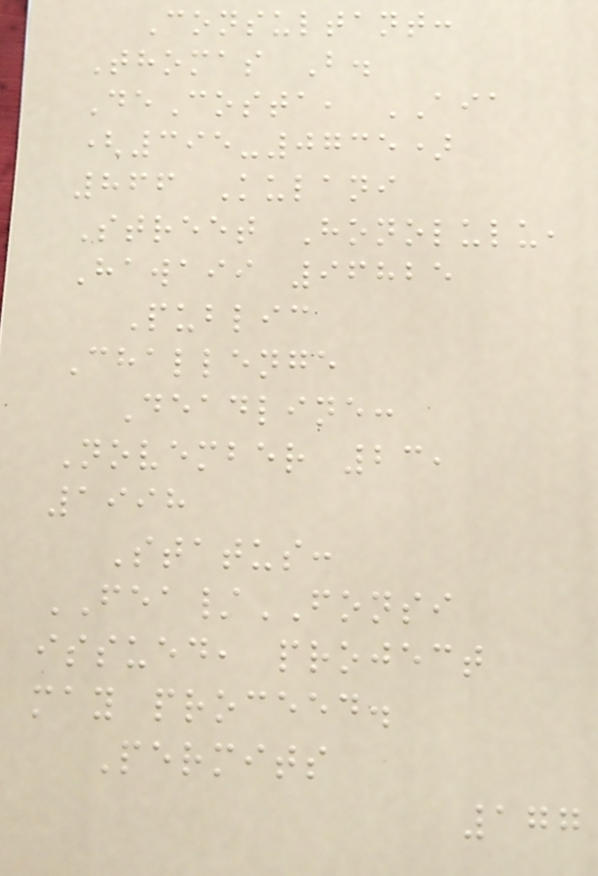Consultant:
Thomas B.
DeCosta, AIA
(395-0735)
866 Kulani
Street Honolulu,
Hawaii 96825
Public
Challenge
Deadline:
November 23,
1998
Status:
FEA/FONSI
issued, project
may proceed.
Permits
177
